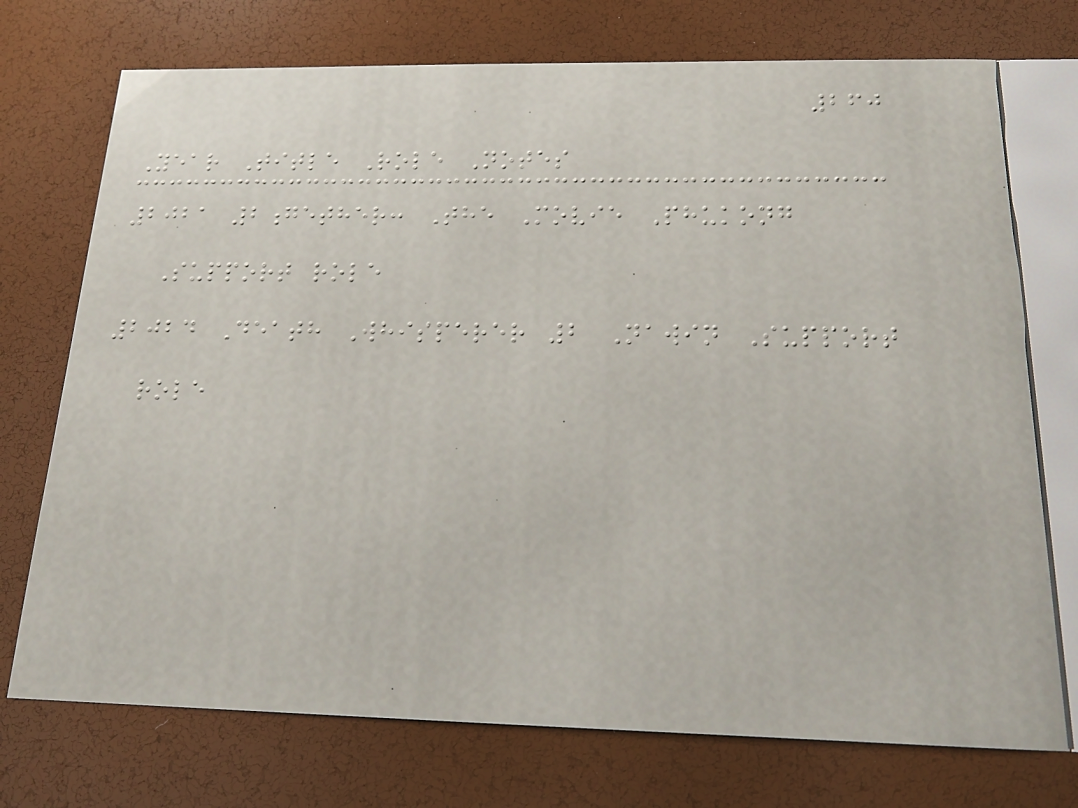260
Year Title Role Notes
2021 2gether: The Movie Phukong
Support role
2024 Death Whisperer 2 Nawin Support
role
